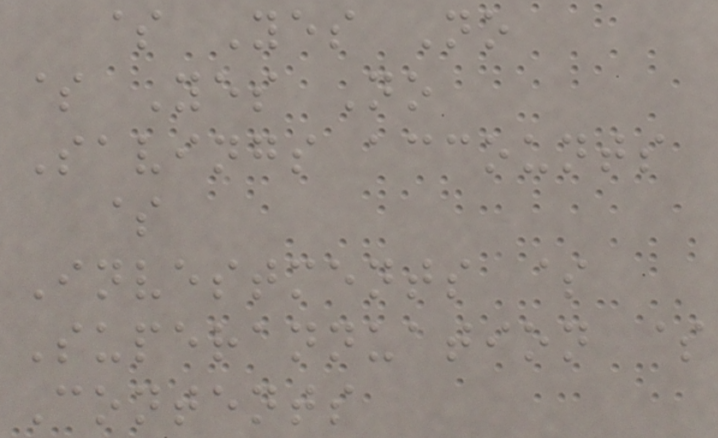$ Yes No
$ Yes No
Savings accounts
$
Investments $
Superannuation $
Contents
